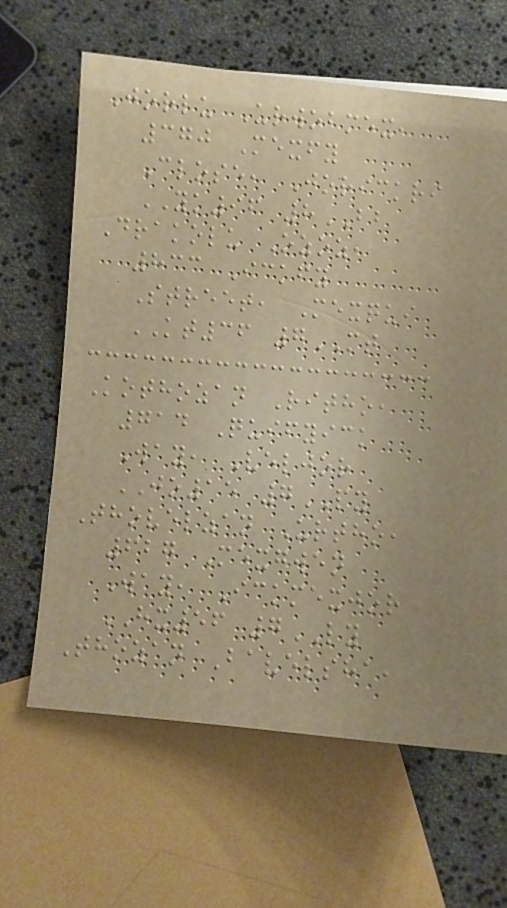Jorlu Urwobmex,
370 Mexfy
Close, Jorickri
YK96 8BB
Drakolu Ozoz,
833 Ickfy
Street, Mexqui
KT36 7MT
Kothozan Ritho,
714 Quifyick
Way, Veljor
JO15 7PY
Thovelzan Urtho,
627 Mexgwen
Way, Ickmexjor
HX56 7LY
Thozan Bavelsha,
